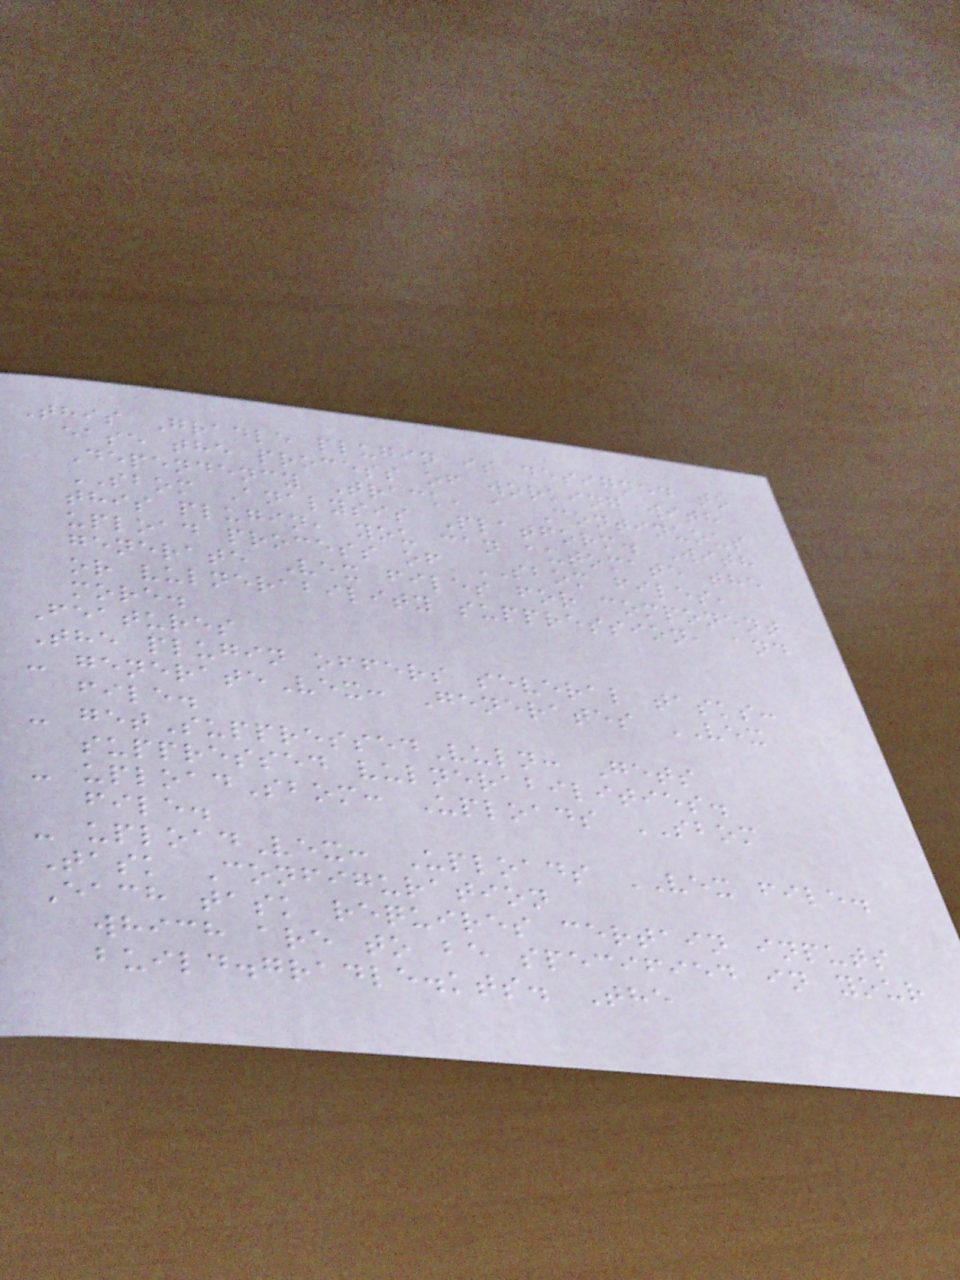This Gradle plugin is designed to
ease the process of working with
Dependency Track, a Continuous
SBOM Analysis Platform. With
this plugin, you can automate the
upload process of SBOM files,
generate Vex files for component
or vulnerability suppression, and
more.
Features
The plugin offers several tasks:
- generateVex: Generates VEX
file.
- getSuppressedVuln: Gets
suppressed vulnerabilities.
- uploadSbom: Uploads SBOM
file.
- uploadVex: Uploads VEX file.
Task Configuration
Each task requires certain inputs
which are to be specified in your
build.gradle.kts. The
